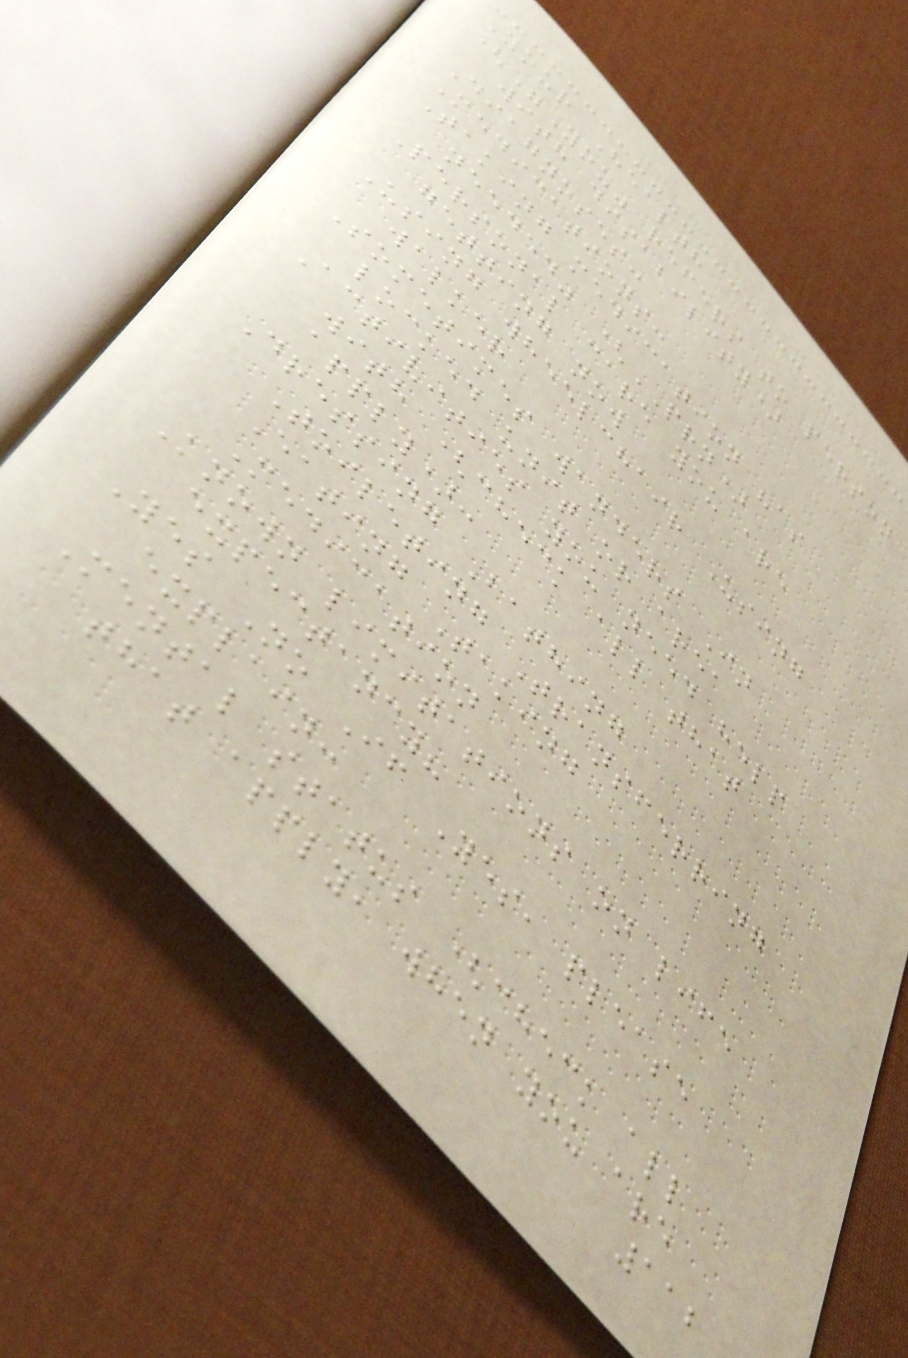Your Health
("You" refers to person
with disability)
Diagnoses:
Medications:
Taking medication "as
needed" (PRN)
Personal care you are
getting now
Using wheelchair Using
walker
Sometimes wanders In
locked unit or area
Activities you need help
with (check all that
apply):
Dressing Bathing
Toileting Transferring
Eating Taking
Medication
Known limitations on life
expectancy?
Yes No If Yes, please
explain:
Mental status (check all
that apply, when you are
112
